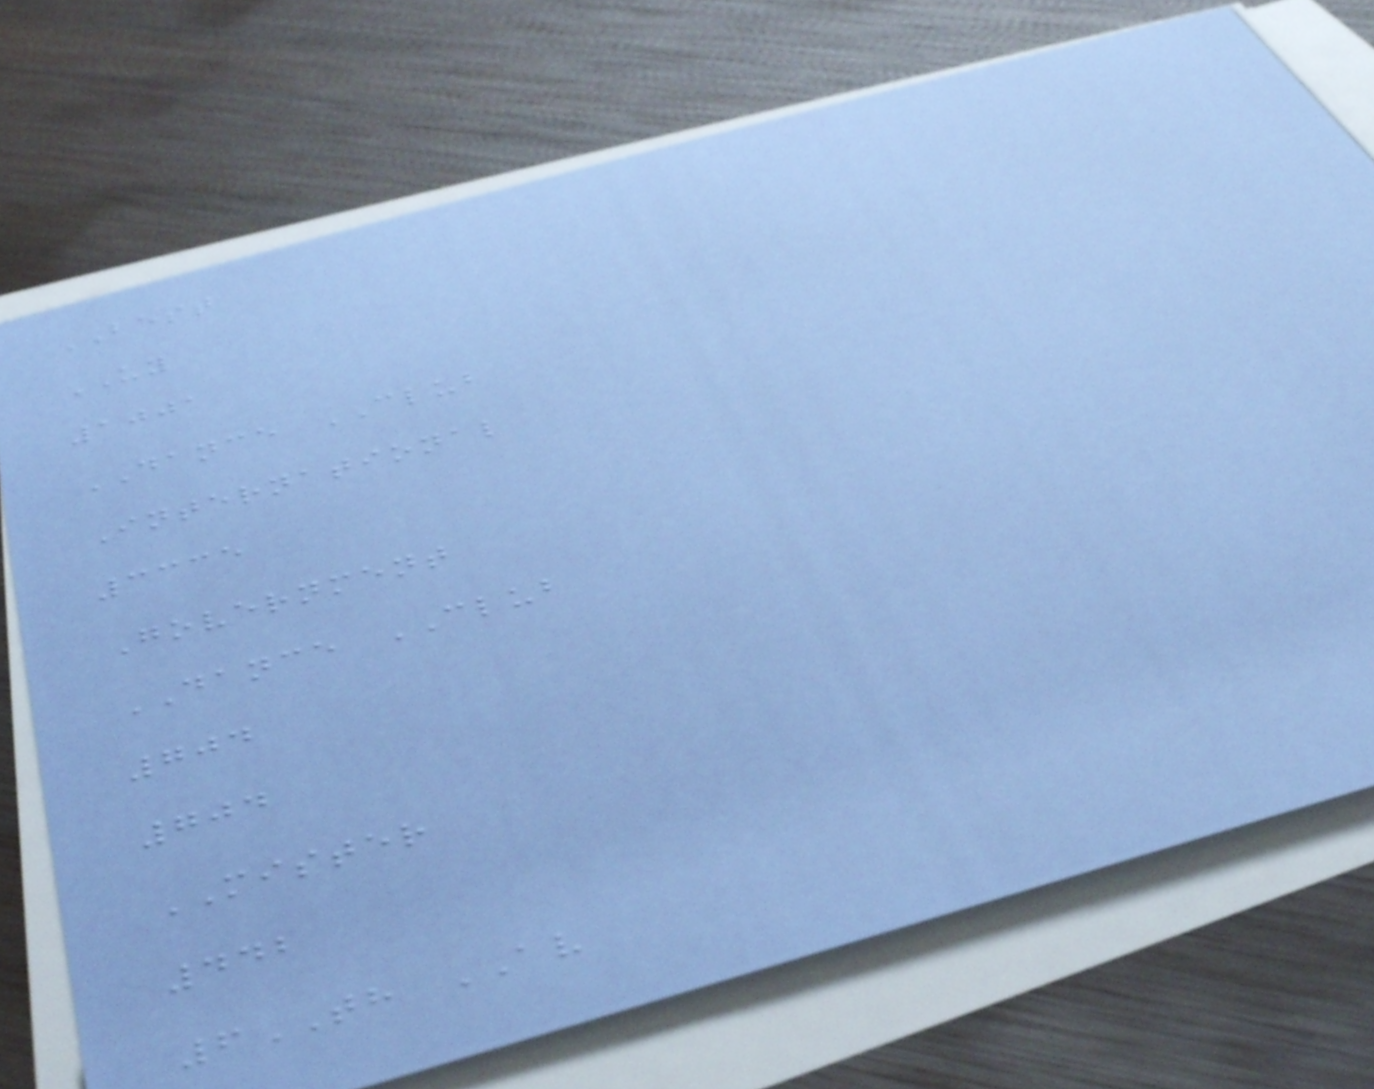BEST
UY
1001
DANCE CLUB
International
3335
Government
DANCE CLUB
704
704
MISTER
442
6TH AV
